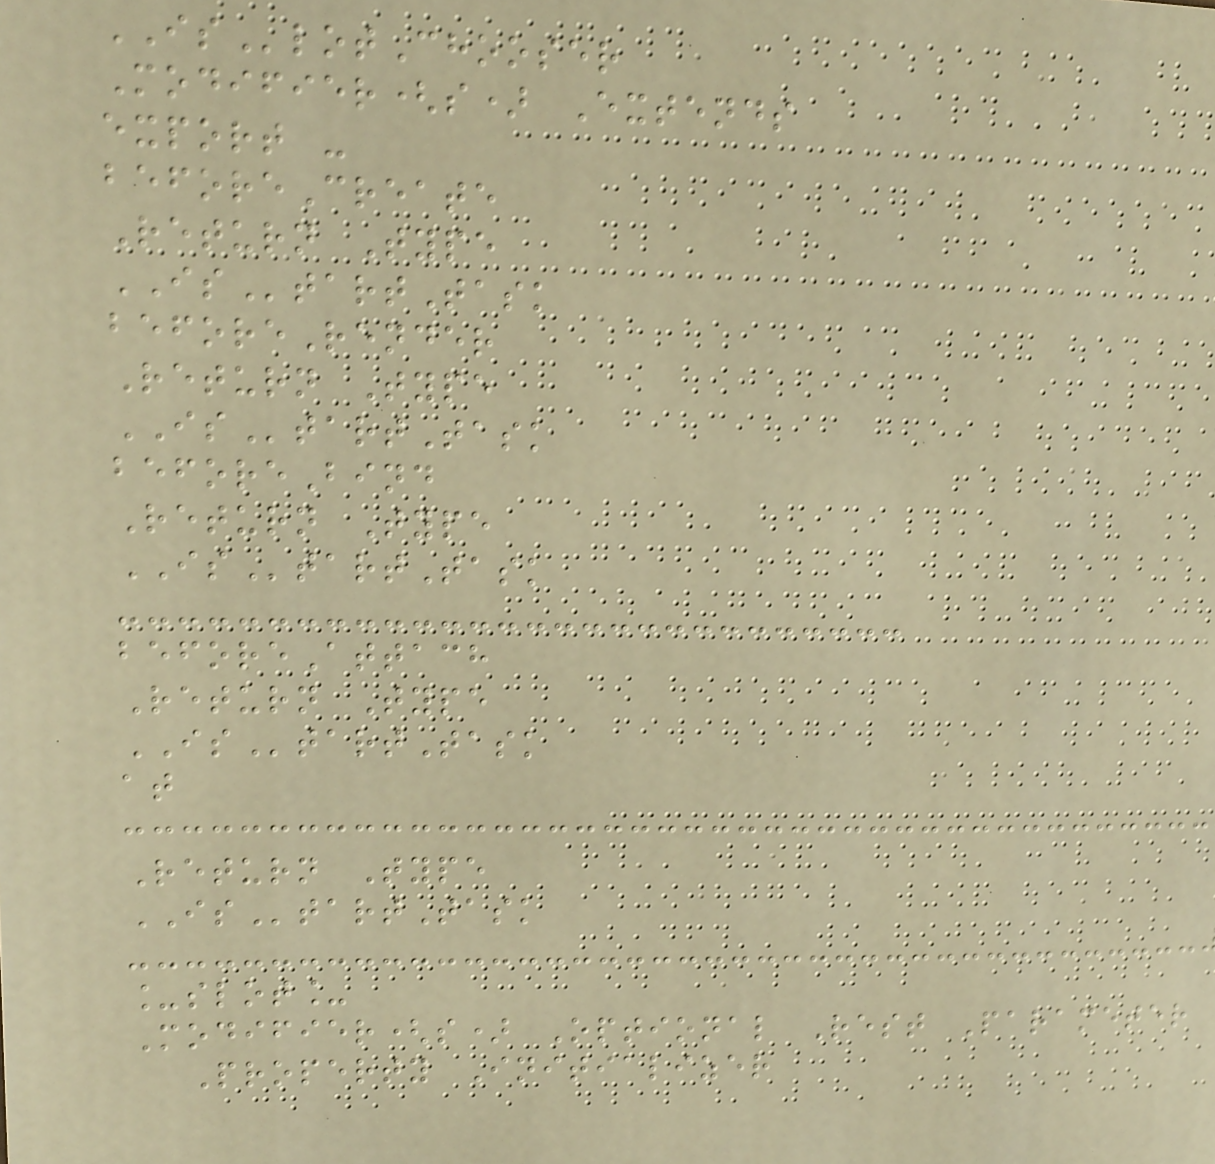ISlotChooser
Modifier(s) Extends
export -
beforeCreate
Return Type
IStartTask
beforeRender
Return Type
IStartTask
beforeBind
Return Type
IStartTask
beforeAttach
Return Type
IStartTask
at
Return Type
IStartTask
_slot_
Modifier(s) Optional Rest Parameter
Property Initializer
